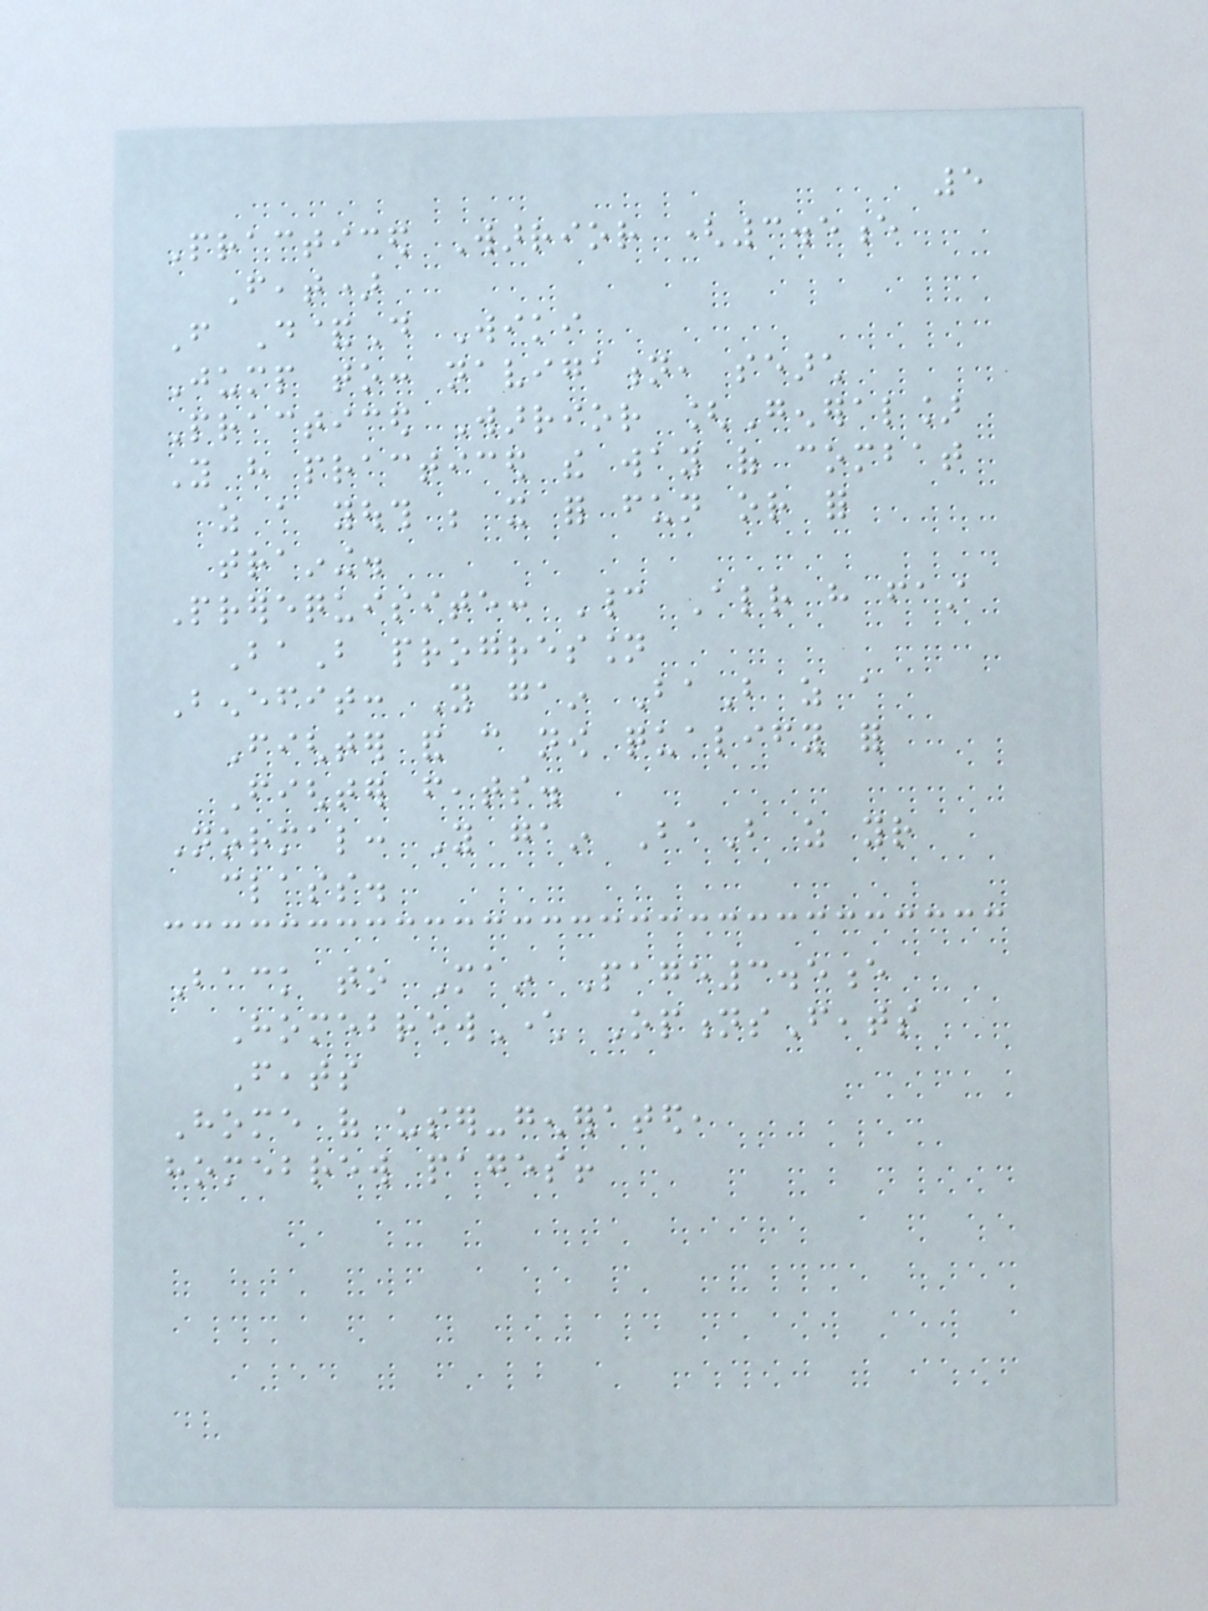5
Practiced Warrior (3.5e
Feat)
From D&D Wiki
Jump to: navigation, search
Practiced Warrior [General]
You have practiced the way of combat
as a youth be it for fun or for
training.
Prerequisite: Cannot Already have fast
BaB progression
Benefit: You gain BaB as a
Fighter and can now qualify for
Fighter feats.
Normal: You gain BaB as your
class.
Back to Main Page3.5e
HomebrewCharacter OptionsFeats
Feats
Home of user-generated,
homebrew pages!
